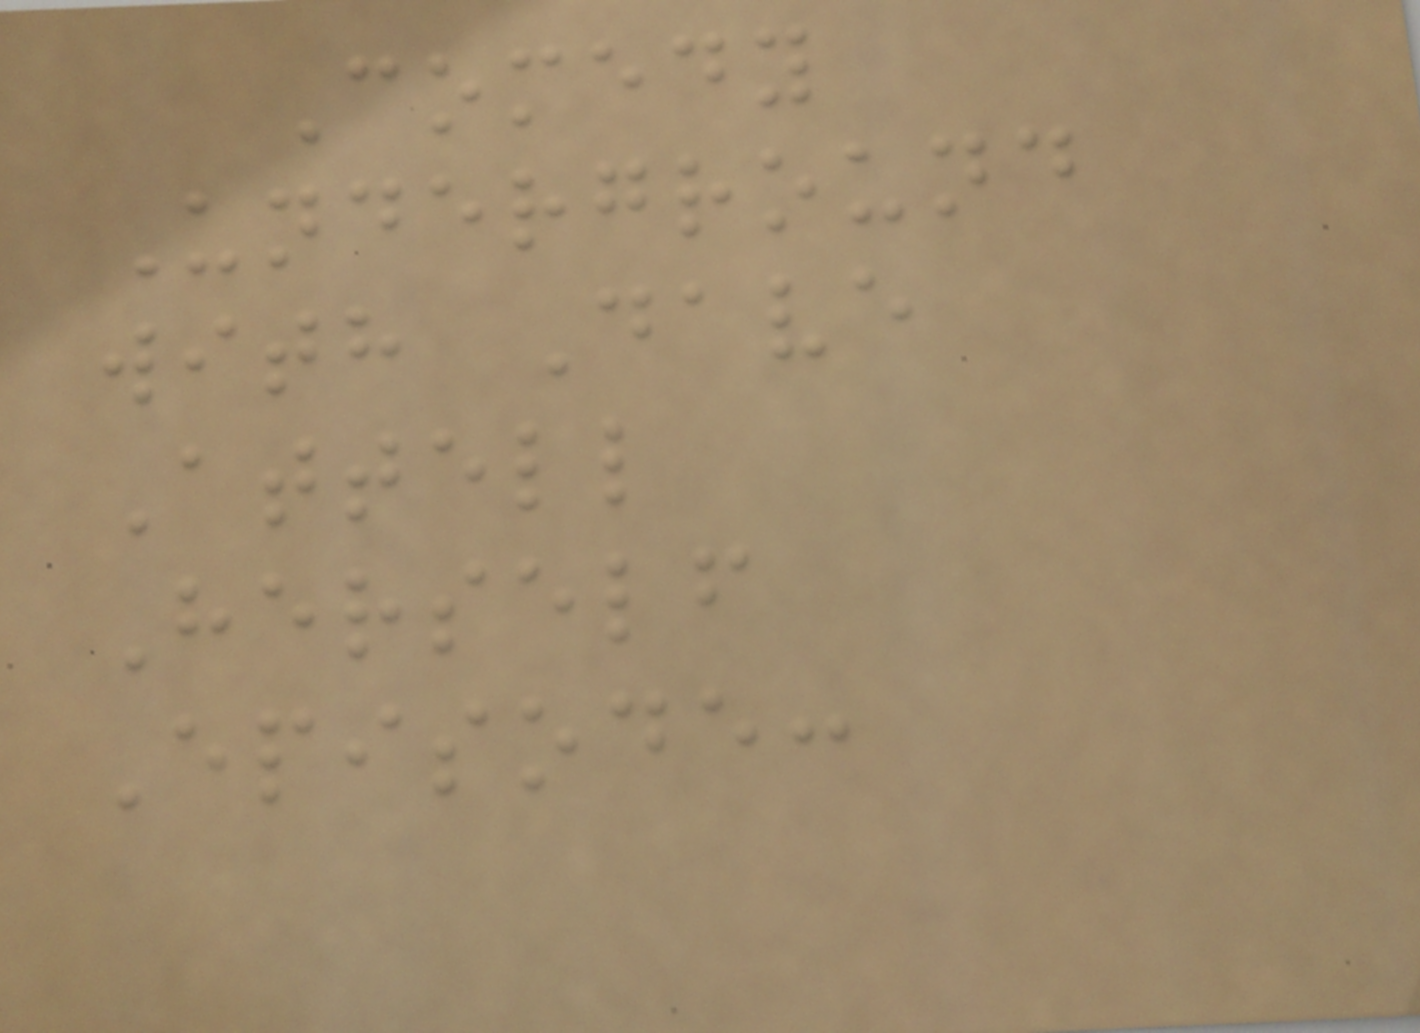Comedy
Underground
with Dave
Attell
Herself
Episode:
